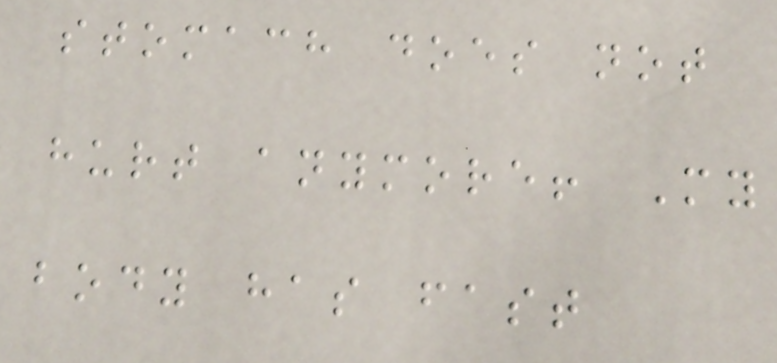stomach does not
hurt anymore! My
body has fast
